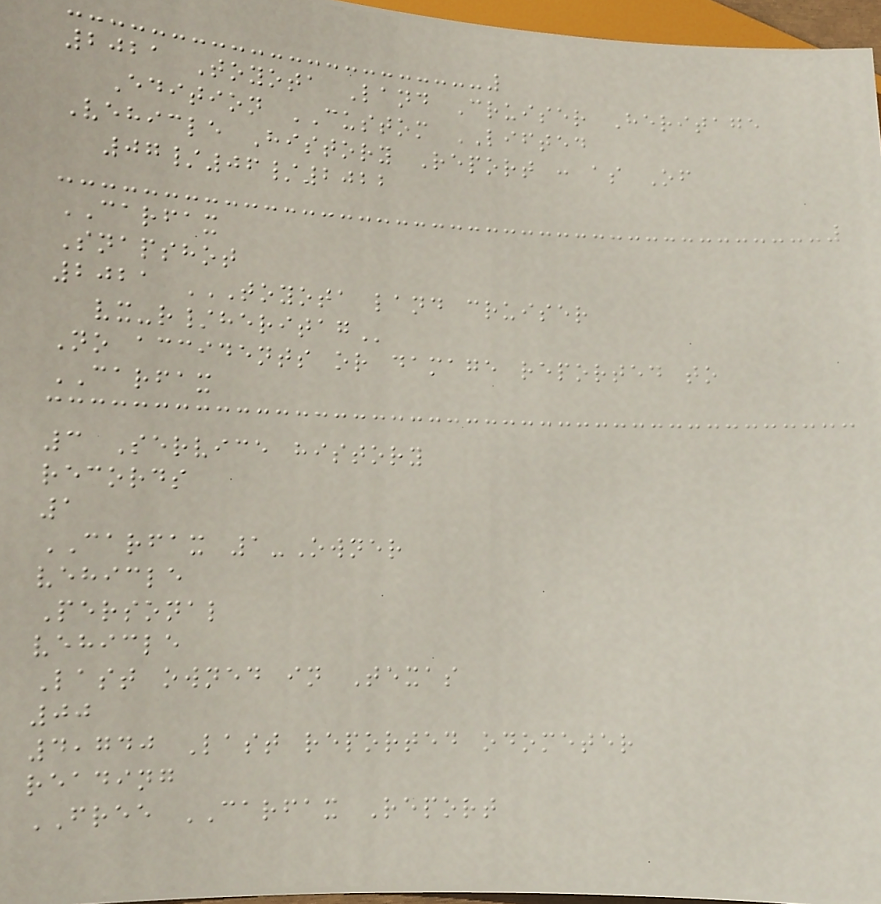2021 Toyota Land Cruiser Heritage
Edition CUSTOM LIFTED
Vehicle History Report : as Of
07/06/2022
CARFAX
Snapshot
2021 TOYOTA LAND CRUISER
VX-R/HERITAG
No accidents or damage reported to
CARFAX
3 Service history
records
1
CARFAX 1-Owner
vehicle
Personal
vehicle
Last owned in Texas
00
4,740 Last reported odometer
reading
FREE CARFAX Report
